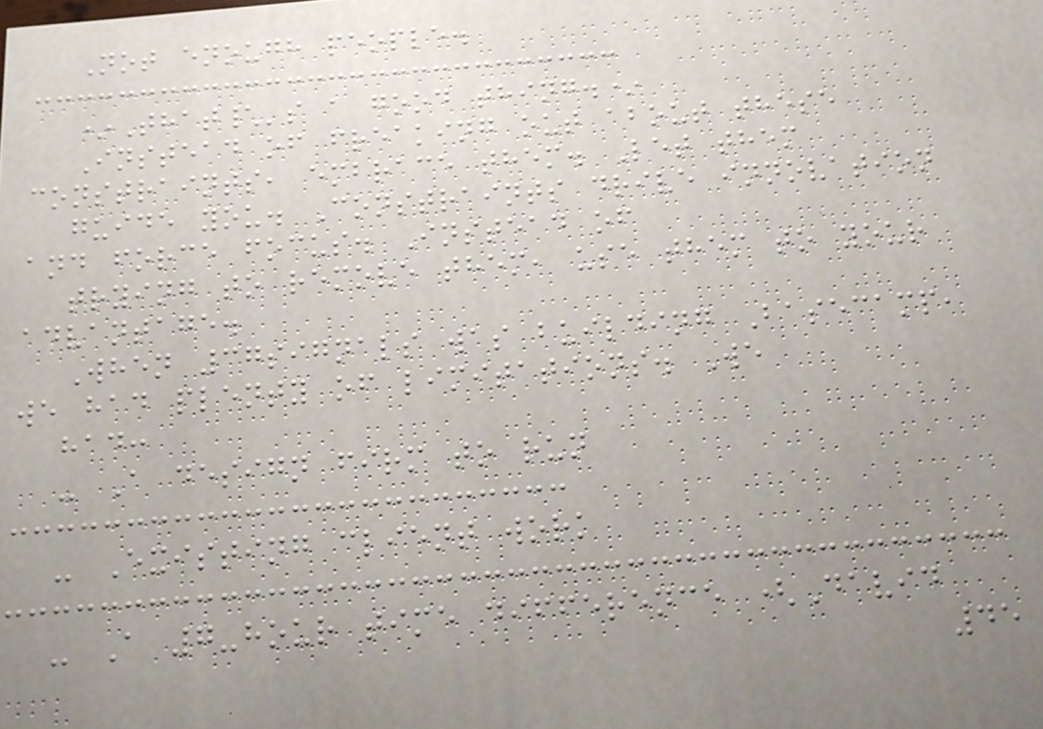Not enough people.
*That\'s a good thing.*
Instead of freaking out about these
constraints, embrace them. Let them
guide you. Constraints drive innovation
and force focus. Instead of
trying to remove them, use them to your
advantage.
When 37signals was building Basecamp,
we had plenty of limitations. We
had:
- A design firm to run
- Existing client work
- A 7-hour time difference (David
45
